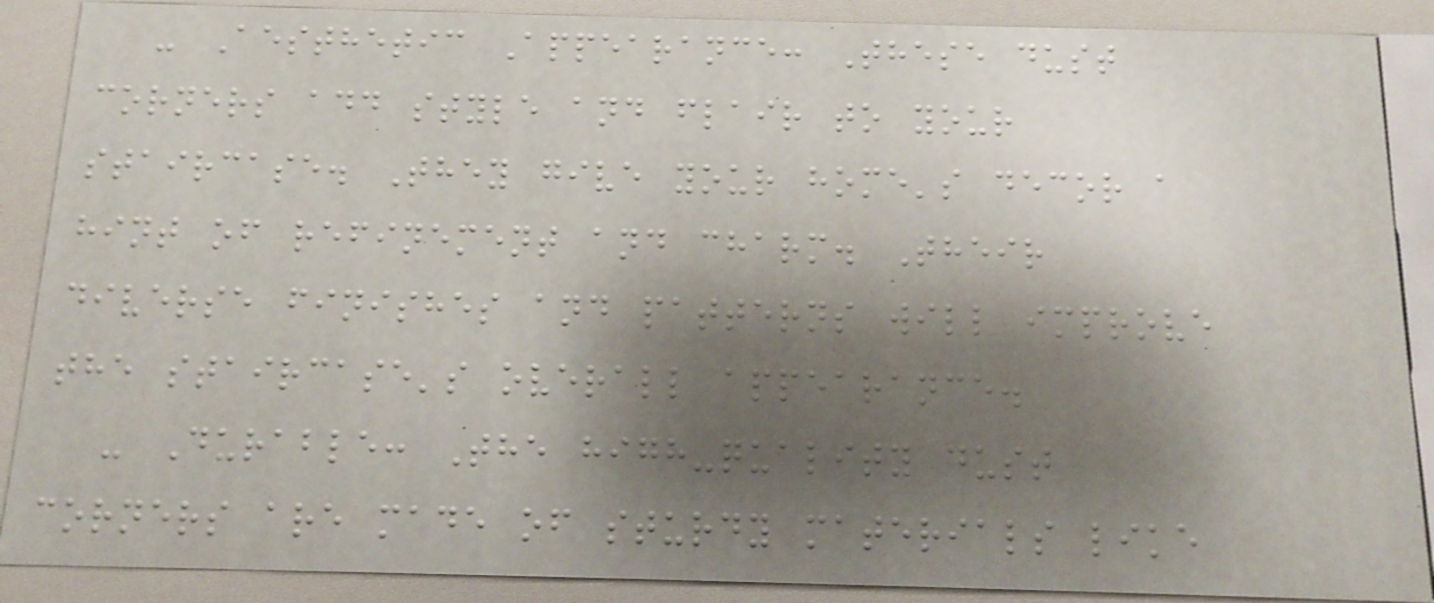- Aesthetic Appearance: These dust
corners add style and flair to your
staircase. They give your home's decor a
hint of refinement and charm. Their
diverse finishes and patterns will improve
the staircase's overall appearance.
- Durable: The high-quality dust
corners are made of sturdy materials like
